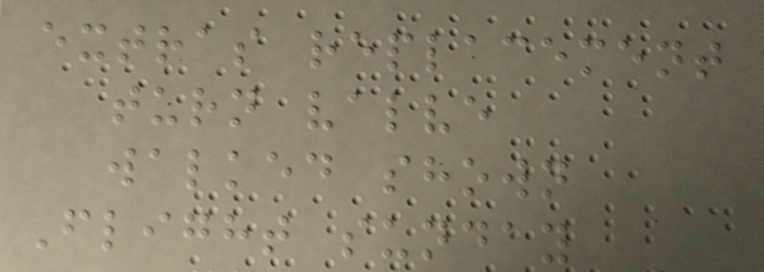extras replacement
turn valve
walked shown
Flight sunday
